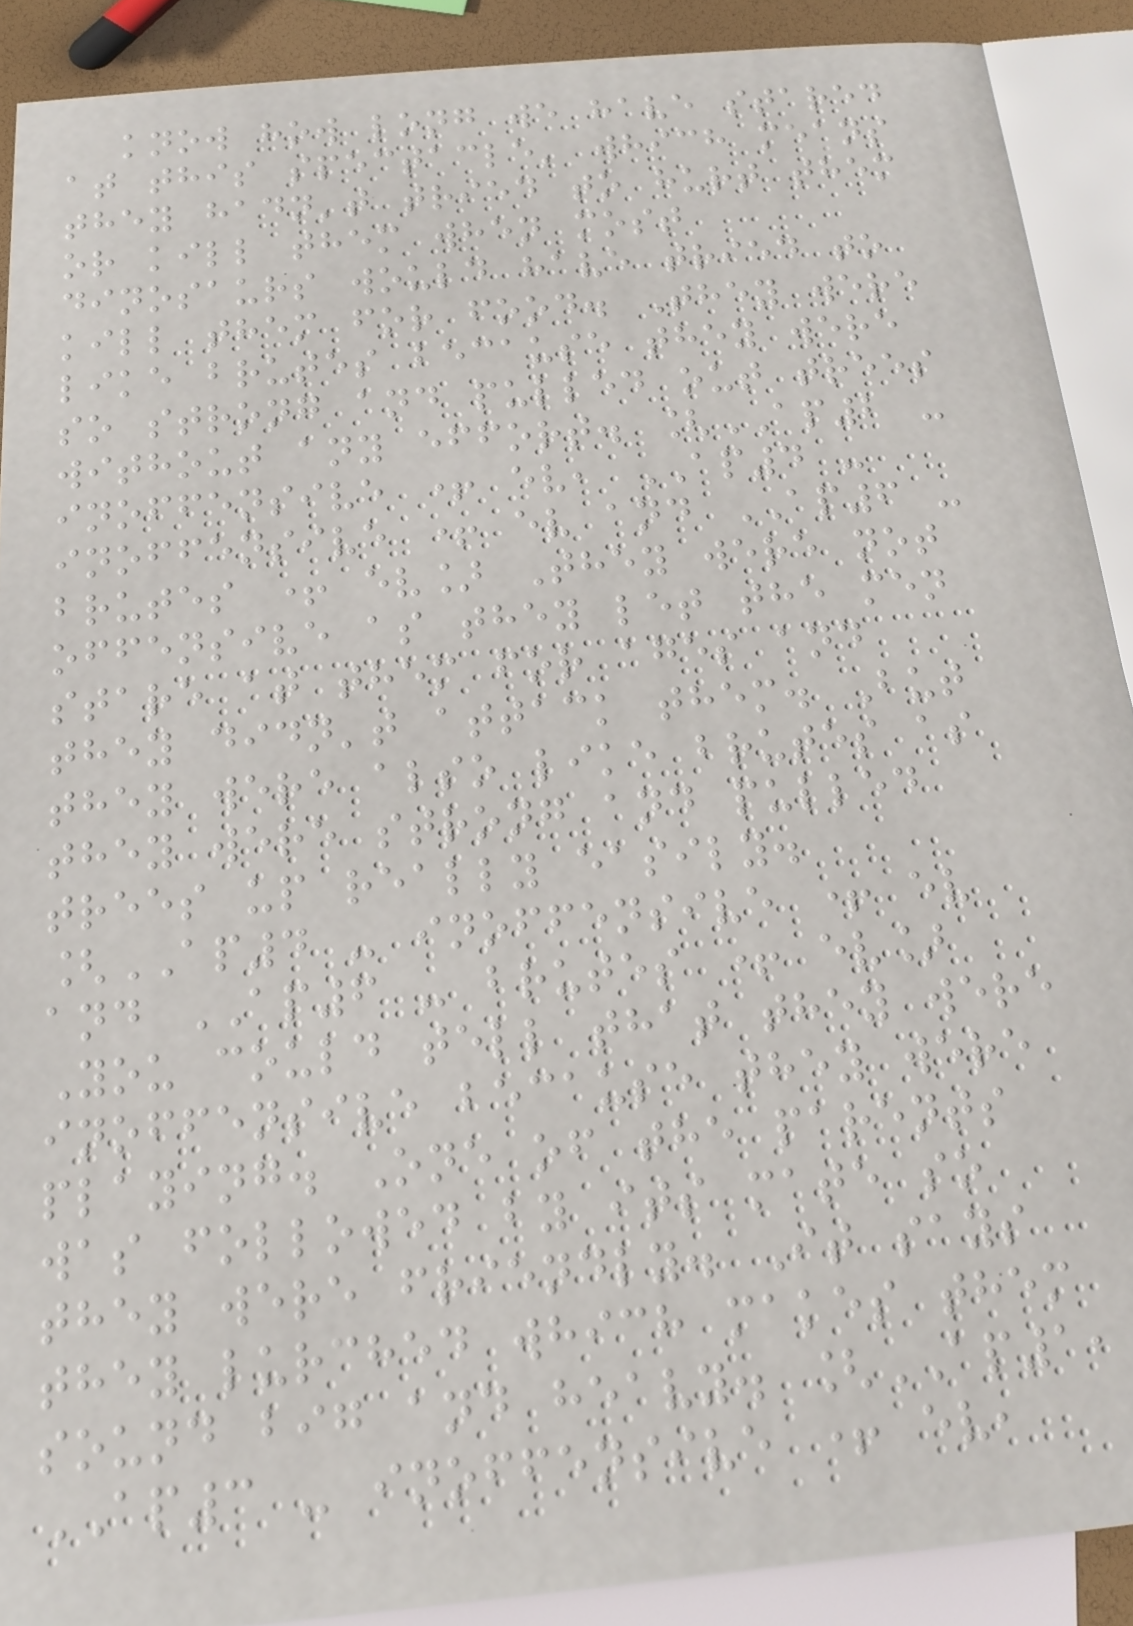know how long we have stared
at this spectacle' which means
they hadn't tried to hurt them
or kill them when most
dinosaurs would have tried to
kill them for food. They were
like brutes because they were
so strong and pulled out trees
without any effort. [AP2 -
inoffensive + ev, AP4 -
inoffensive + ev and AP6 -
brutes + ev] They were not
offensive as they let the men
stare at them for ages and
they didn't attack them. But
they were also like brutes as
they were strong and pulled
trees up really easily.
[AP4 - inoffensive + ev
and AP6 - brutes + ev]
You could tell that they were
inoffensive because they were
playing. One of the parents
was followed by its mate so
they were friendly. It says
they lurched which makes them
sound big and heavy. [AP1,
AP3 - inoffensive + ev,
